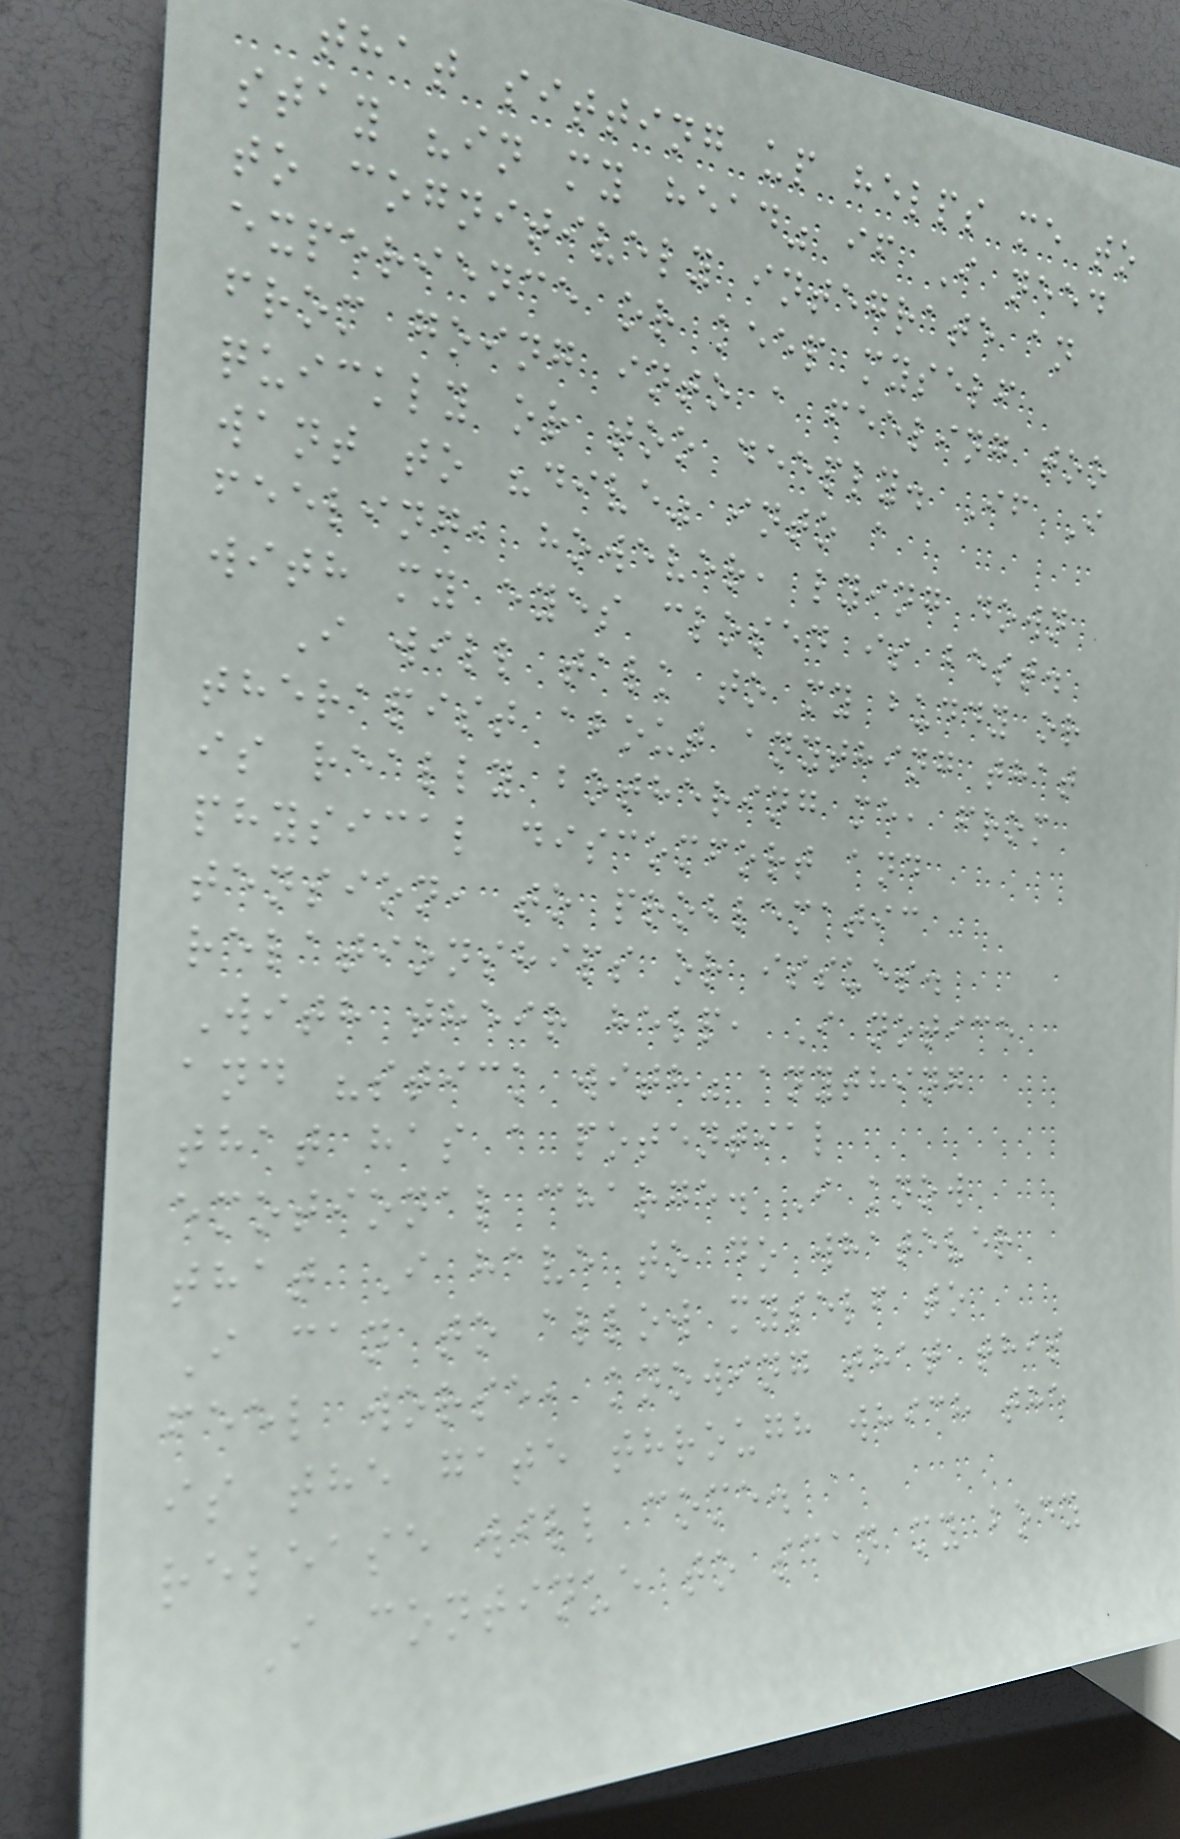that sitting up helps me to
stay "in my head" if I need
to cognitively integrate an
experience or keep myself
from going into a feeling too
quickly or too deeply. If I
want to "dive" into a
feeling, however, lying down
with my eyes closed is best.
I will talk to my buddy or
therapist about anything that
is really bothering me, from
physical discomfort and
tension, to problematic
relationships or issues.
With their help, I notice
and "stick with" anything
that has a potential
emotional charge. I know
that I have to do whatever
I can to allow myself to
feel worse, knowing that this
is the gate through which the
release will come.
I continue to scan my body
